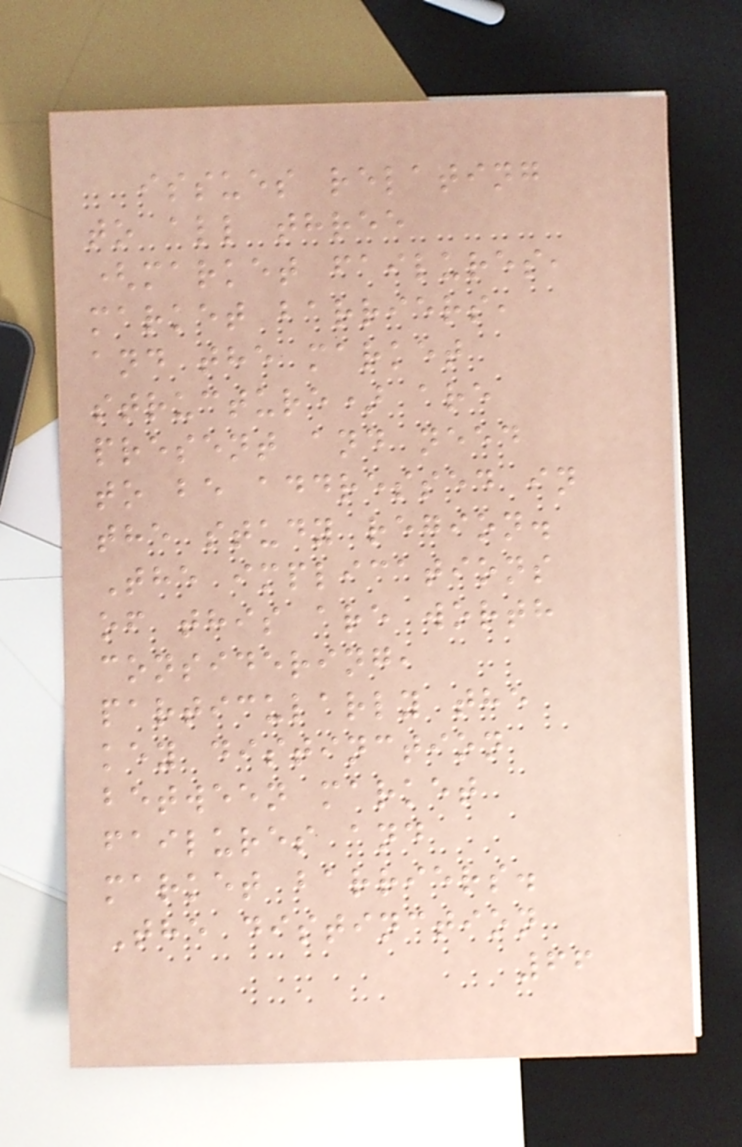issues relating
to all three
(market failures,
market barriers,
and the market
structure) are
present and need
to be addressed in
the study region.
The implications
of this are worth
considering,
particularly the
key distinction
between market
failures and
market barriers.
The distinction
66
